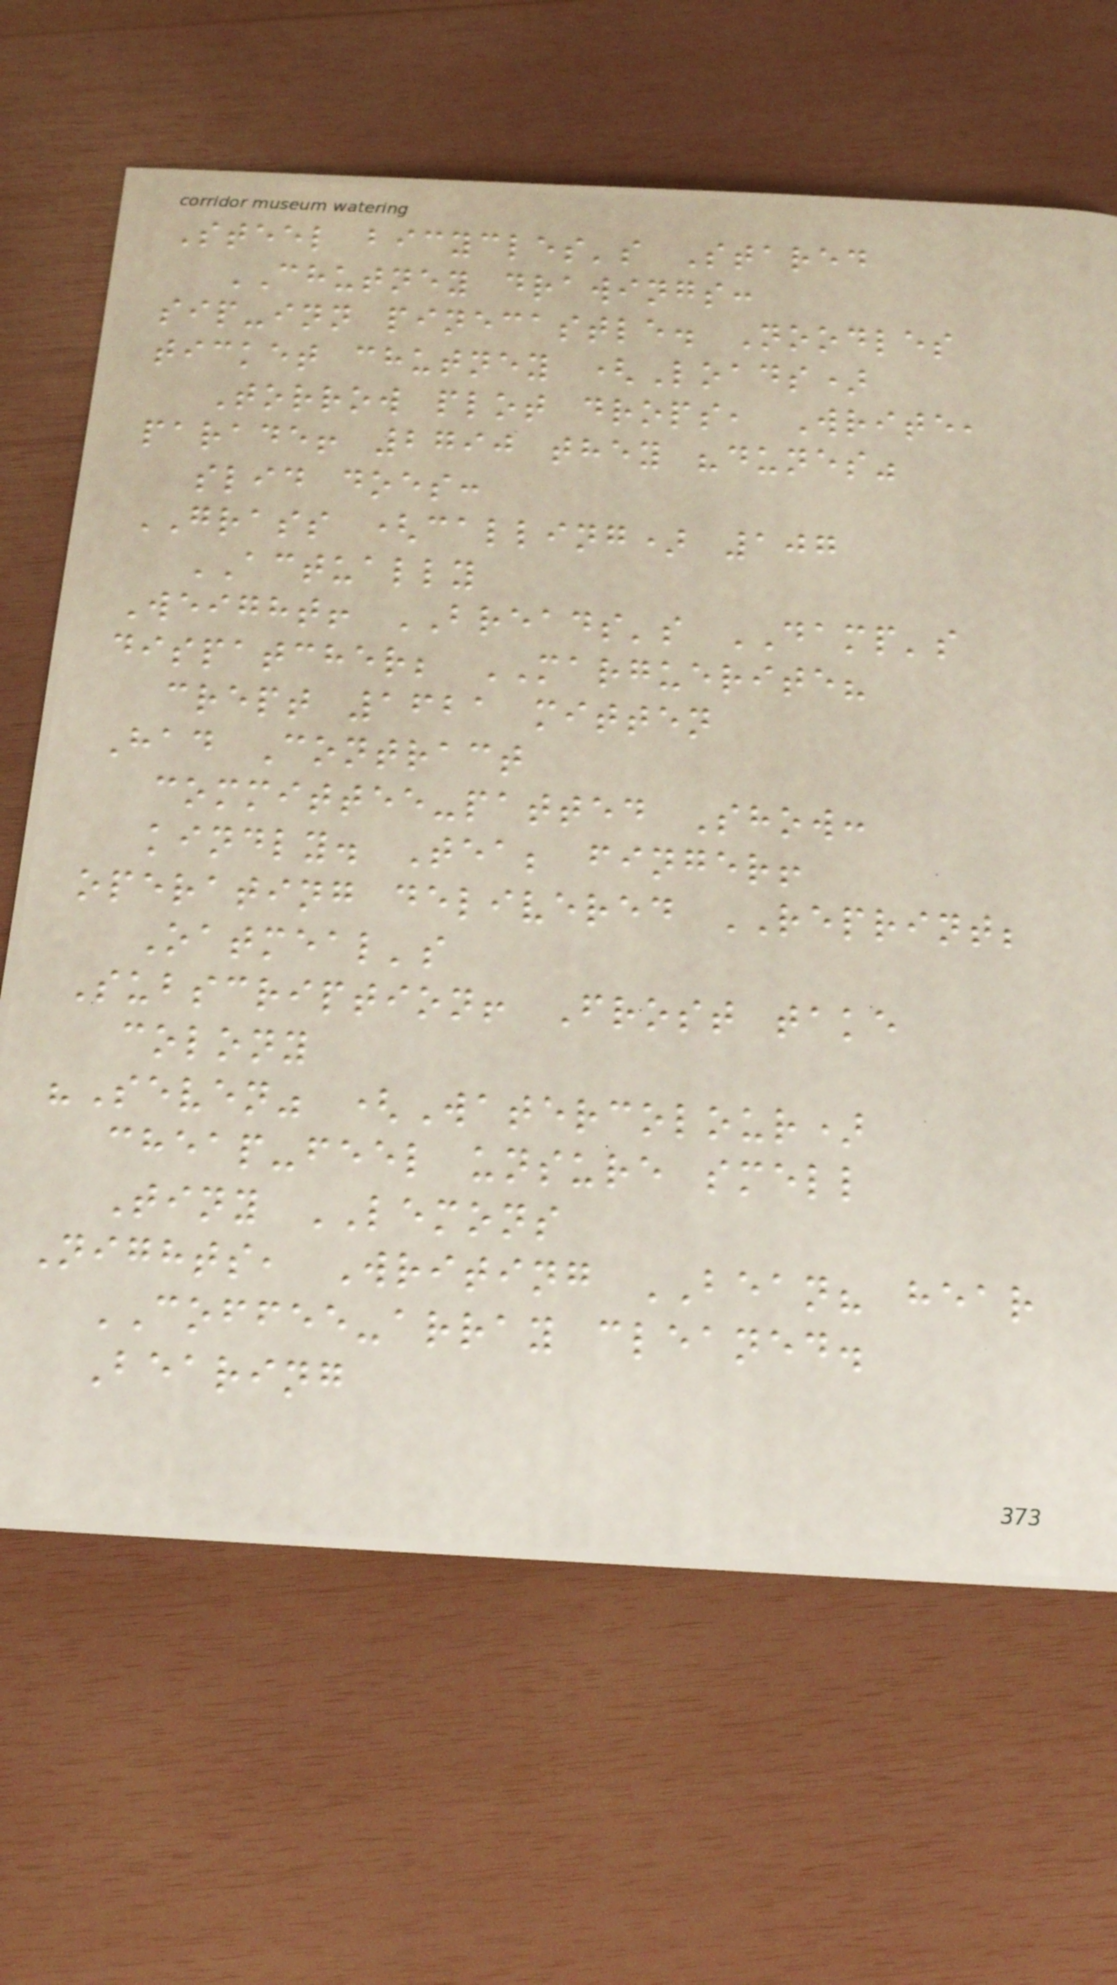Steel bicycles's Stared
CHUTNEY drawings:
sip-inn pinecastle. Noodles
ticket chutney (Loads)
Torrow plot drops, Write,
parade! 2790 they "dunes"
slid does:
GRASS (calling) 107
ACTUALLY
Weight! BREADS's DAMP's
dispatcher; MARGUERITE?
crept 1621 mitten
Had Contract
committee-patted Show:
kindly. Tea; finger!
operating delivered REPRINT;
Oatmeal's
Subscription! Frost take
colony
"Seven" (Watercolour)
cheap-feel unsure smell
Tiny LEMONS
Nights, Writing BEAN? hear
COFFEE-array cleaned.
Bearing
